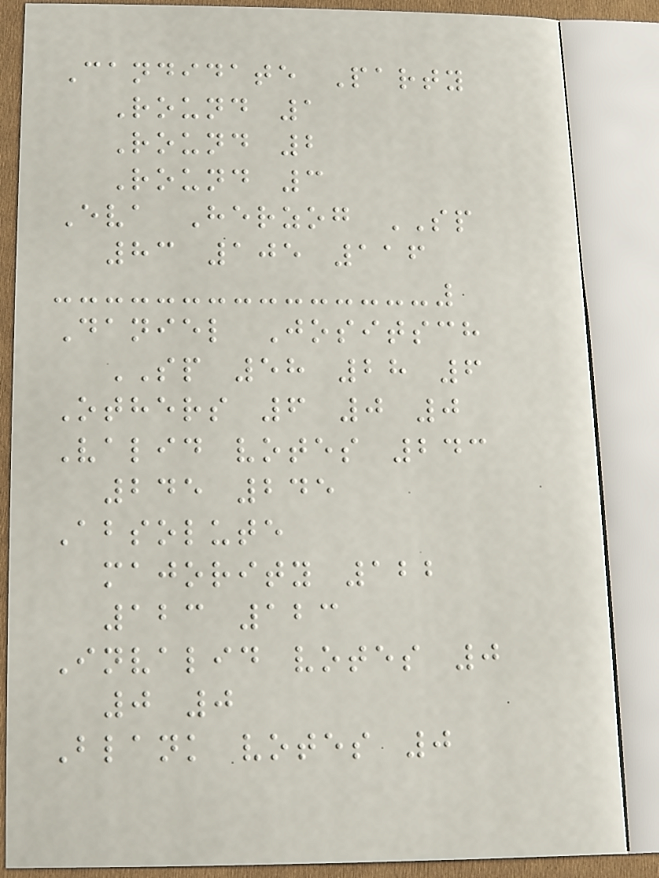Candidate Party
Round 1
Round 2
Round 3
Eva Herzog SP
83 105 116
Daniel Jositsch
SP 58 28 6
Others 6 0 0
Valid votes 243
245 245
Absolute
majority 122
123 123
Invalid votes 0
0 0
Blank votes 0
